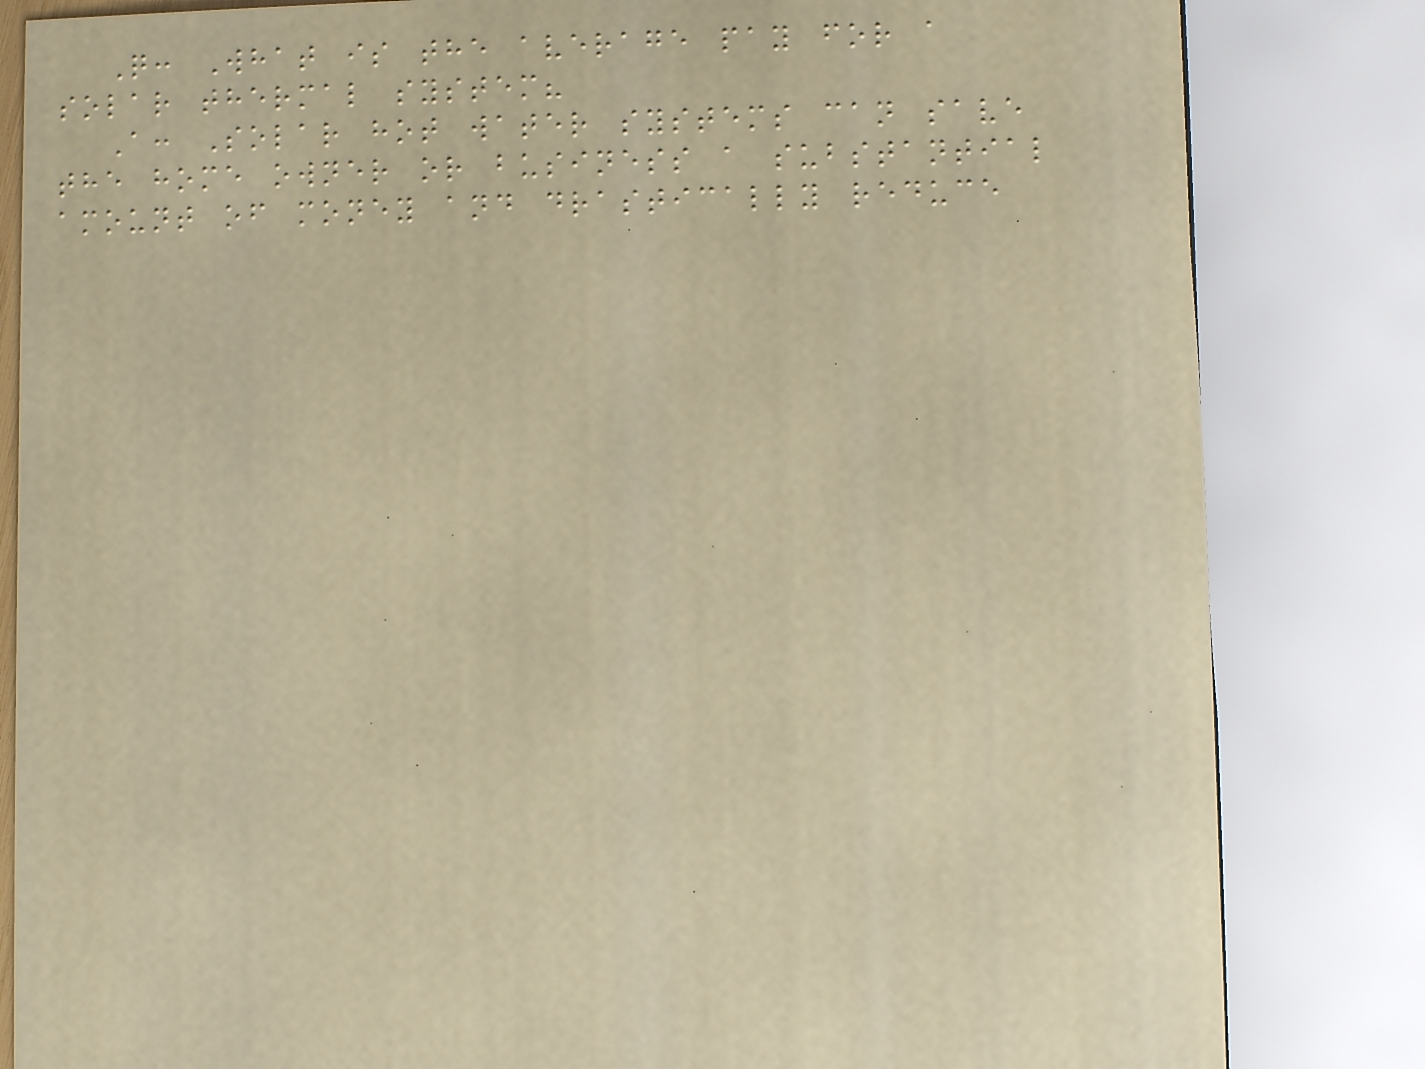Q: What is the average pay for a
solar thermal system?
A: Solar hot water systems can save
the home owner or business a substantial
amount of money and drastically reduce
